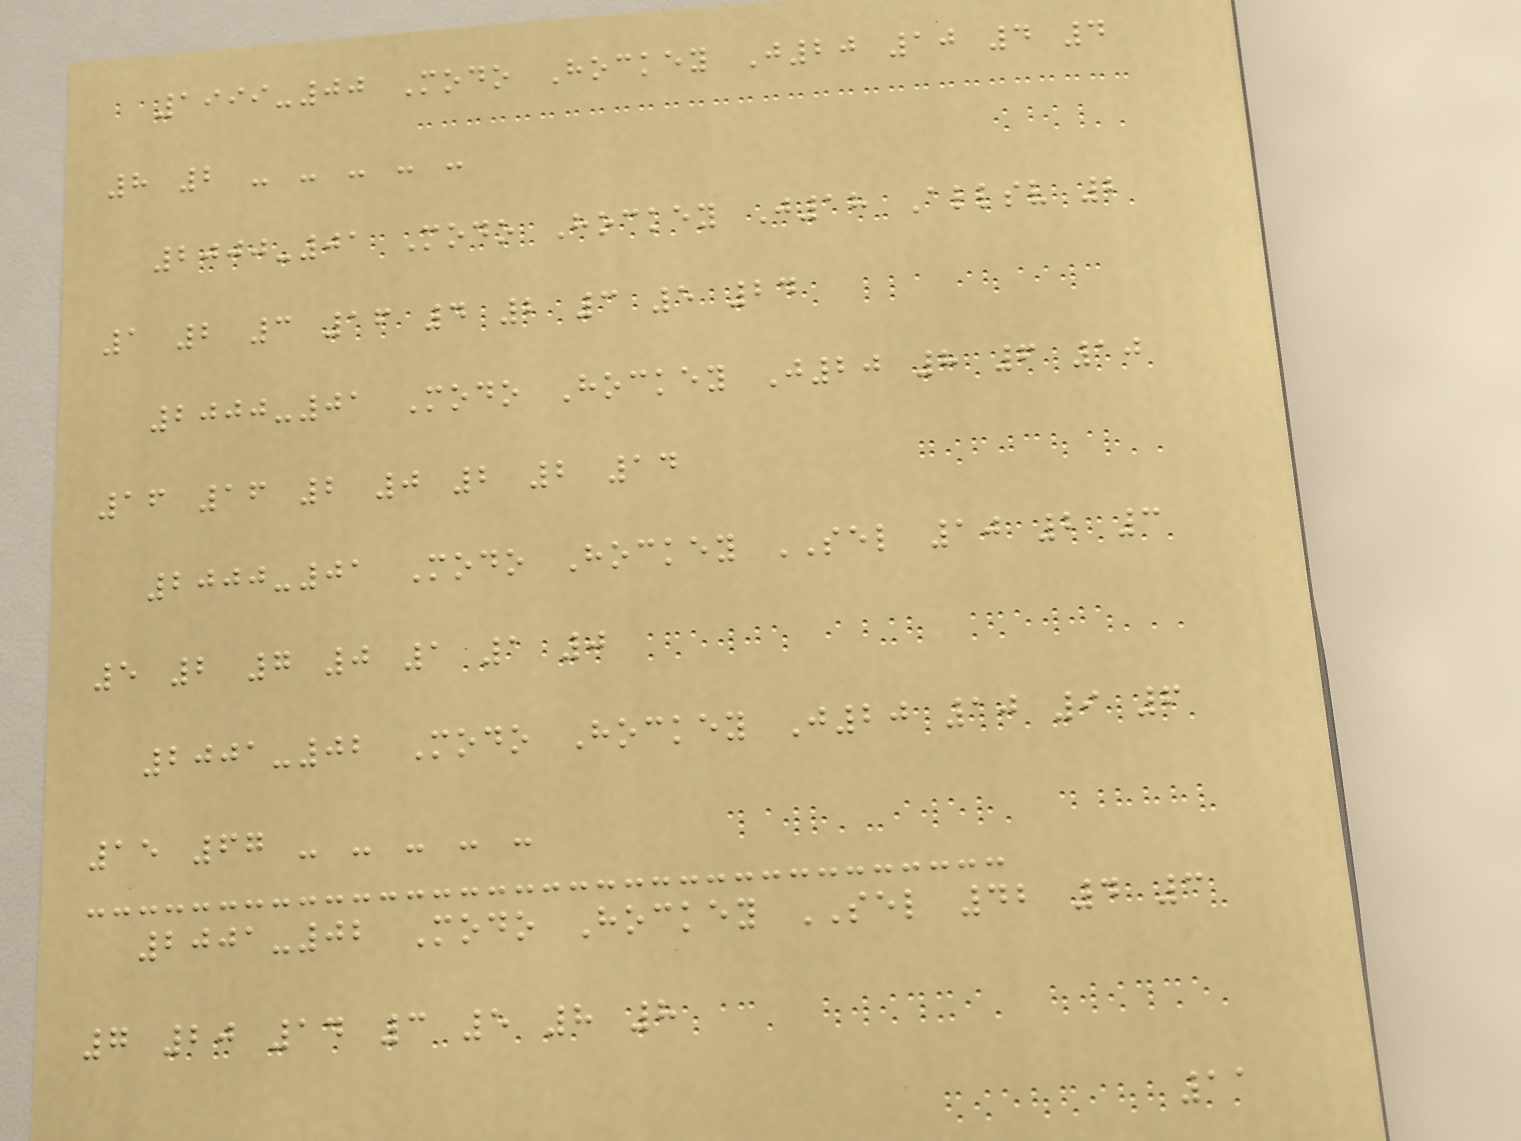1999-00 Modo Hockey J20 10 4 4
8 2 - - - - -
2000-01 Modo Hockey J18 Allsv 2
1 2 3 16 4 2 3 5 24
2000-01 Modo Hockey J20 8 6 10
16 16 2 0 2 2 14
2000-01 Modo Hockey SEL 10 2 3
5 2 7 0 1 1 0
2001-02 Modo Hockey J20 10 9 6
15 67 - - - - -
2001-02 Modo Hockey SEL 42 4 3
7 20 14 3 5 8 8
11
